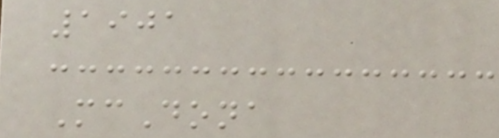1901
McDona
